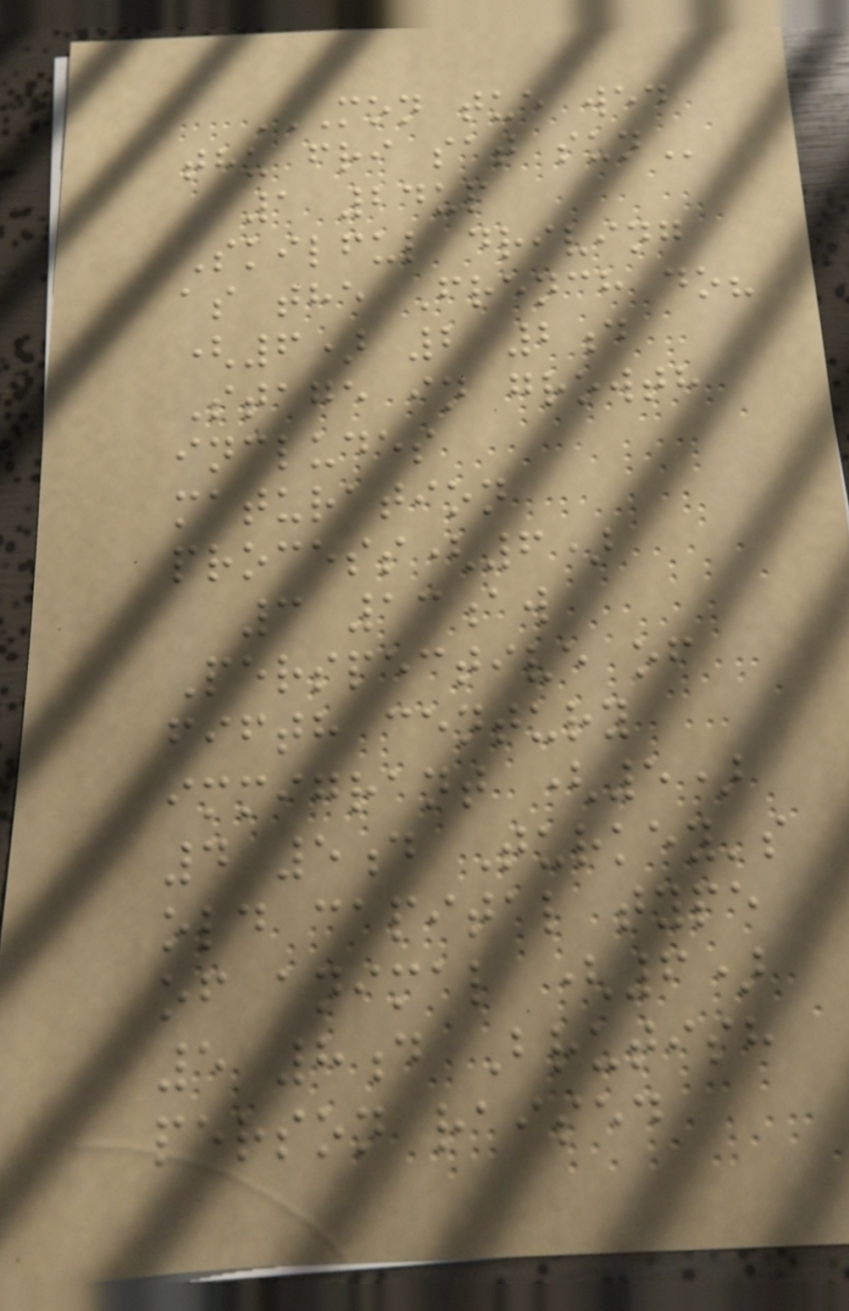MON TUE WED
THU FRI SAT SUN
1 24up
Skilful driving
as the French do?
(6) 2 2d
Stage in growth
includes
maturation
process(6)
3 13aw
Perspective of
fifth century
immigrant (5)
4 5d Turkey's
old capital type
of animal (6)
5 8d Brutish
person raised
